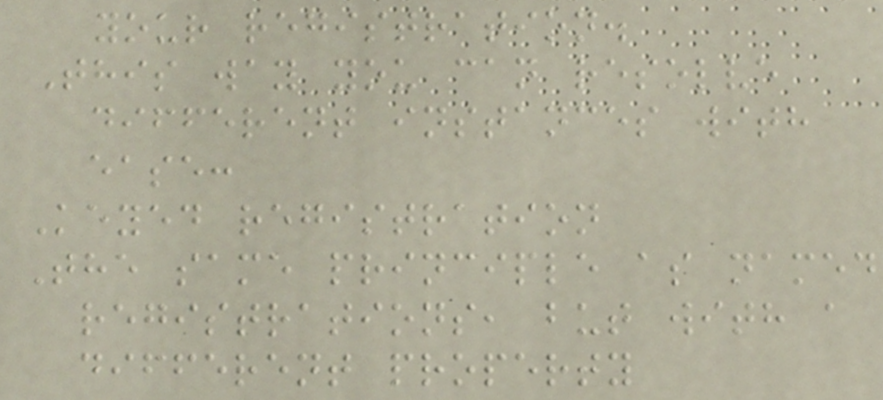your registration.
This way you can resolve
different instances with
ease:
Keyed registration
The same principle as named
registrations, but with a
different property
